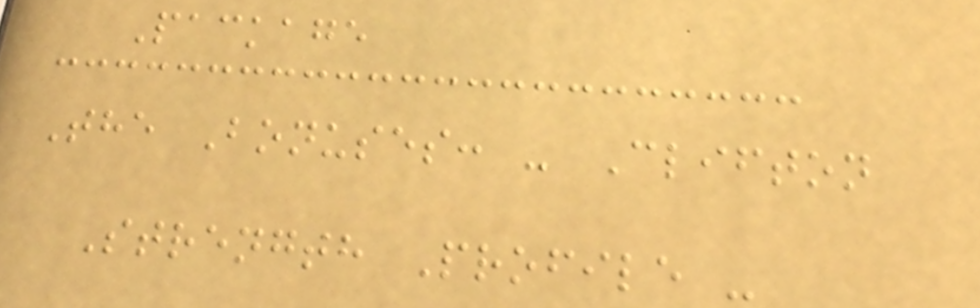Package
The Bonuses: - Clifton
Strength Profile -
